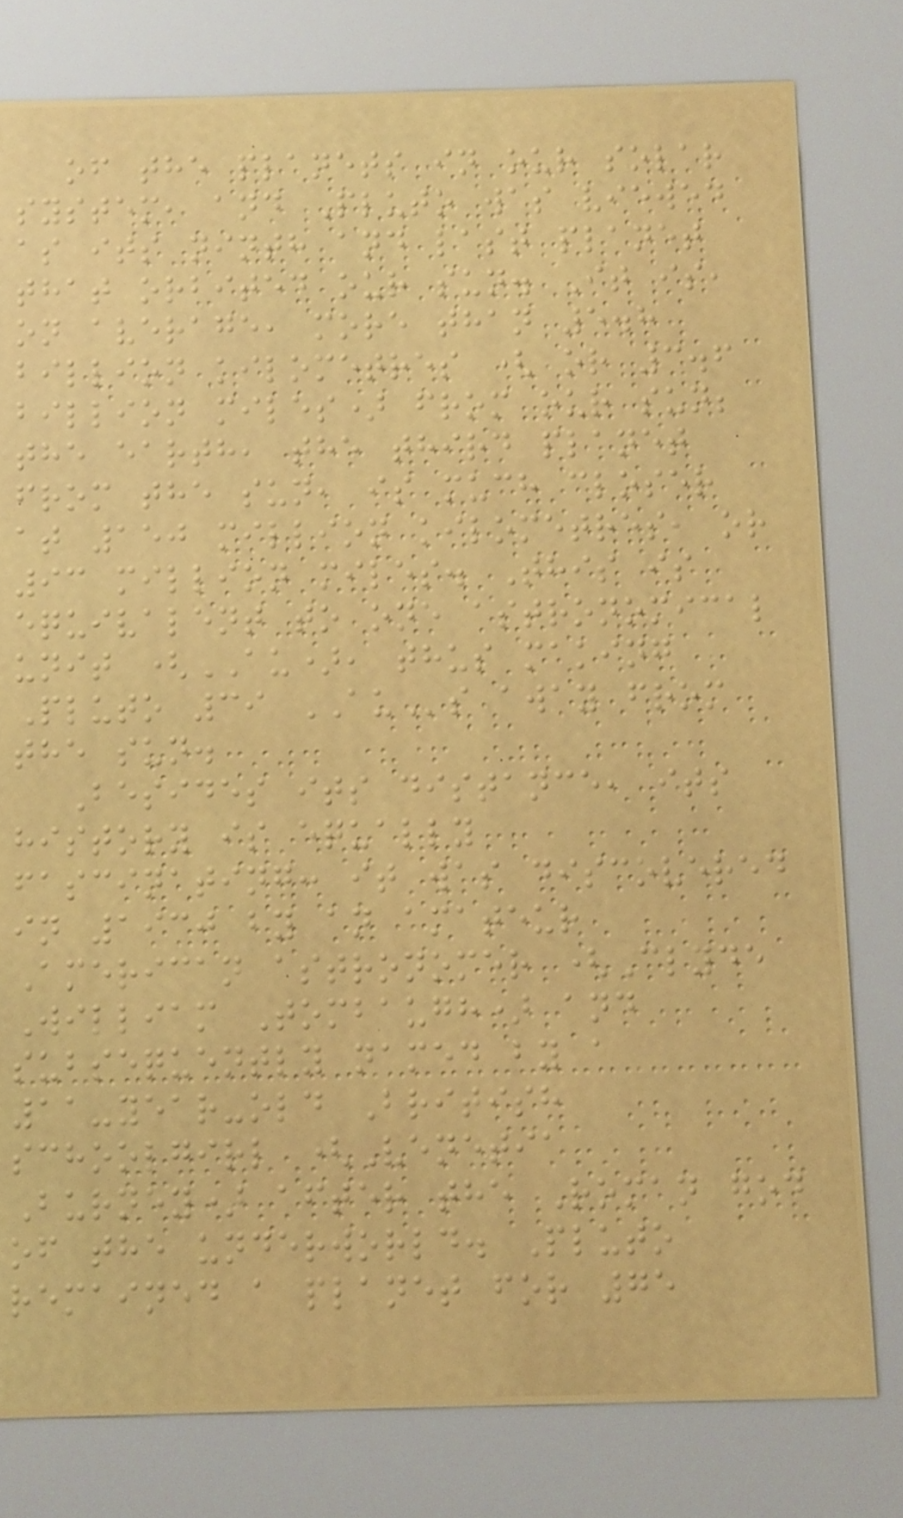of the planets in our solar
system, and Pluto was viewed
as its ninth and last planet
that orbited our sun. It is,
on average, more than 5.8
billion kilometres ( or 3.6
billion miles) from our sun;
the earth, the third planet
from the sun, is much closer
at 150 million kilometres, or
93 million miles. This is
equivalent to one astronomical
unit (AU), thus making
Pluto 39 AUs away from
the sun.
Besides its distance, its
history is equally
fascinating: it was discovered
in 1930 by an amateur
American astronomer (Clyde
William Tombaugh) and
subsequently named by a
11-year-old British
schoolgirl (Venetia
Burney) after the Roman god
of the underworld. Pluto
remained a planet for 75
